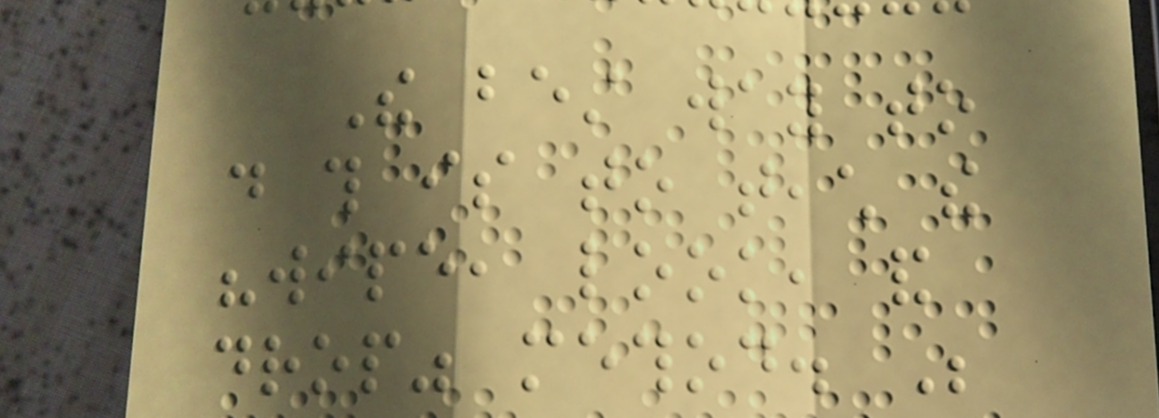The best way to
do this is to teach the
"wipe, look, and
drop" method. Be
